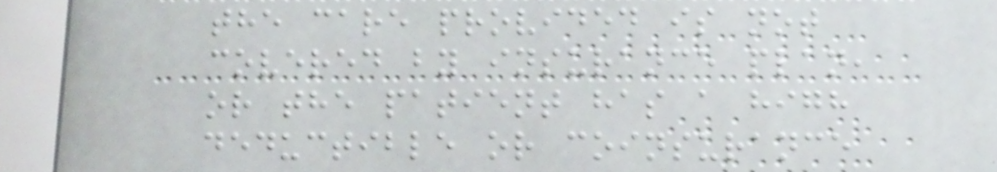the care provided is not
covered by insurance plan,
or the patient has a high
deductible or coinsurance
